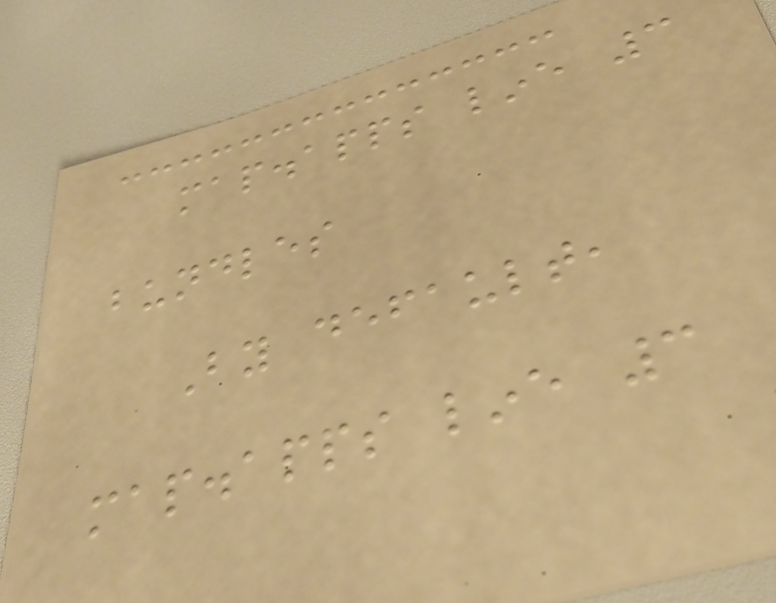map.apps line 3
bundles
By default,
map.apps line 3
